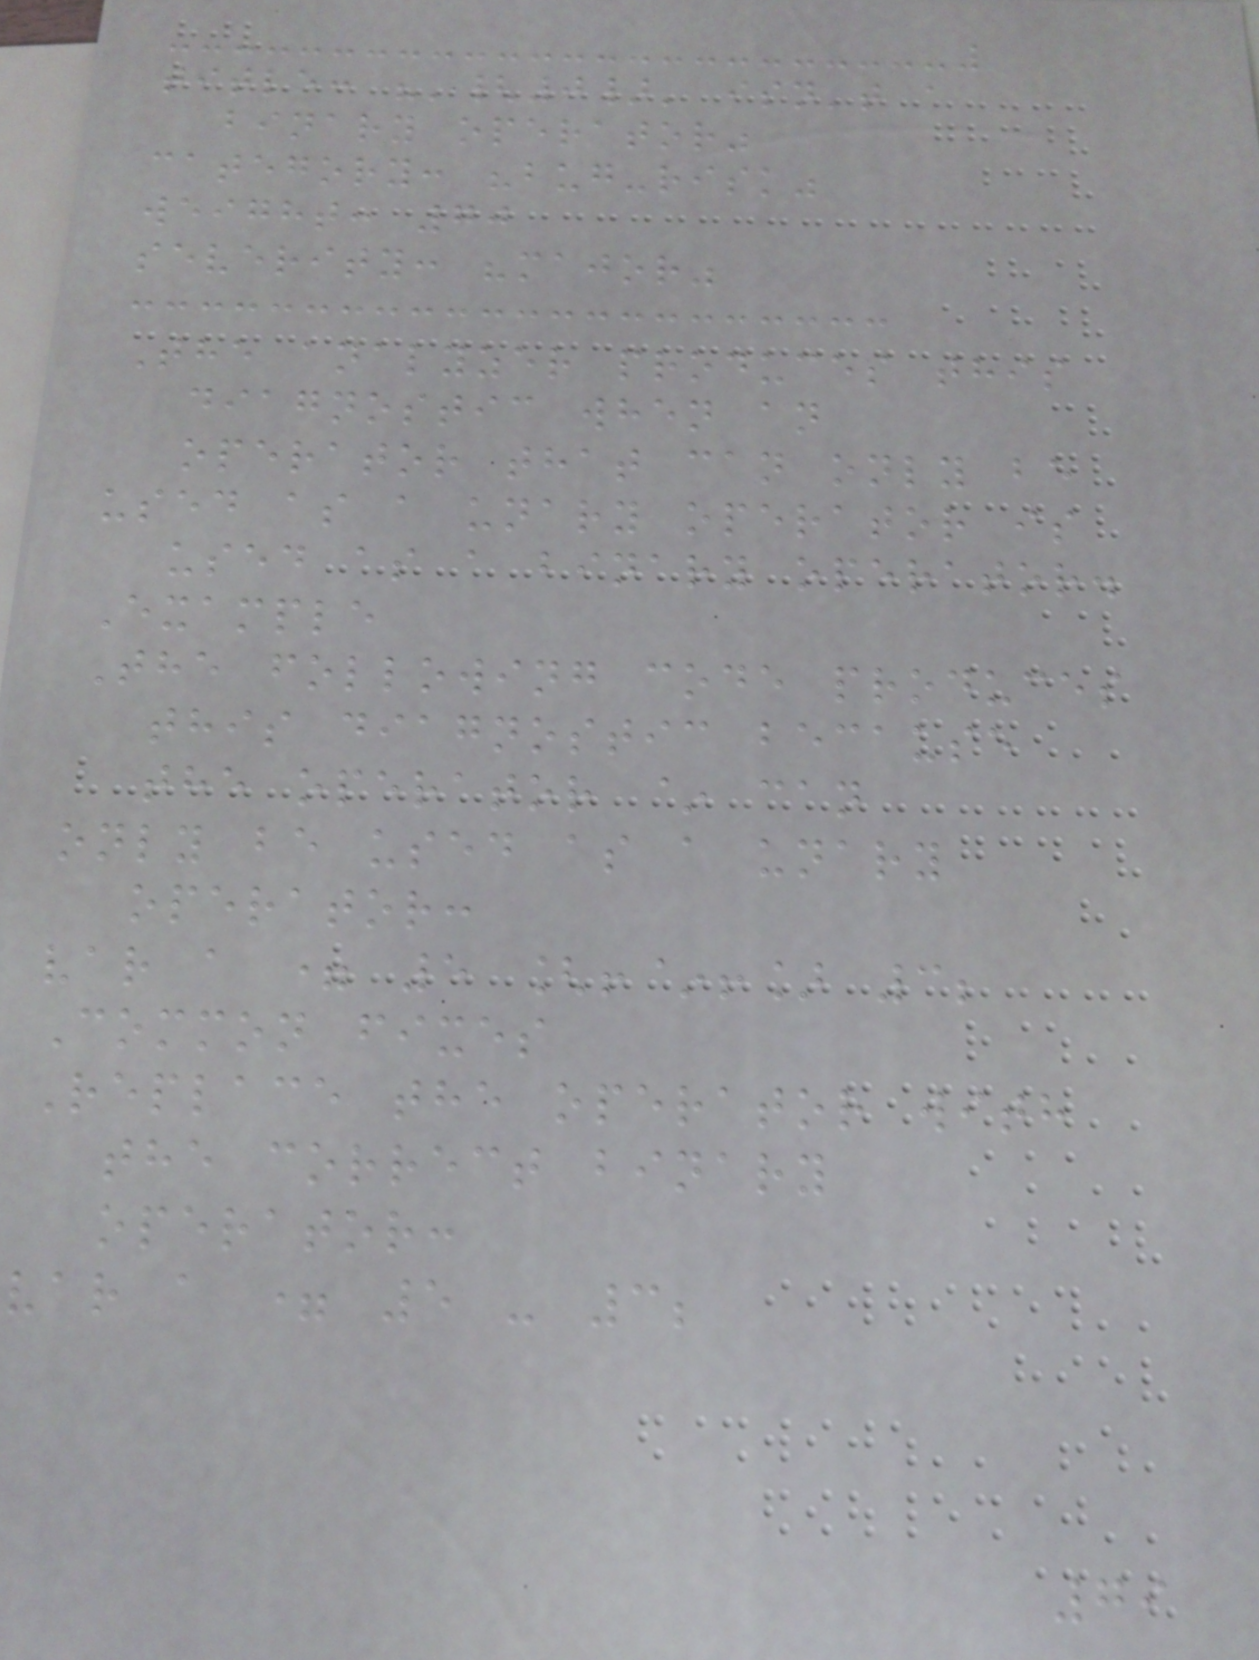title: "'{0}' isn't a
binary operator"
category: "bug-risk"
weight: 70
severity: "major"
The analyzer produces this
diagnostic when an
operator that can only be
used as a unary operator is
used as a binary operator.
Example
The following code produces
this diagnostic because
the operator ~ can
only be used as a unary
operator:
var a = 5 [!~!] 3;
Common fixes
Replace the operator with
the correct binary
operator:
var a = 5 - 3;
79
